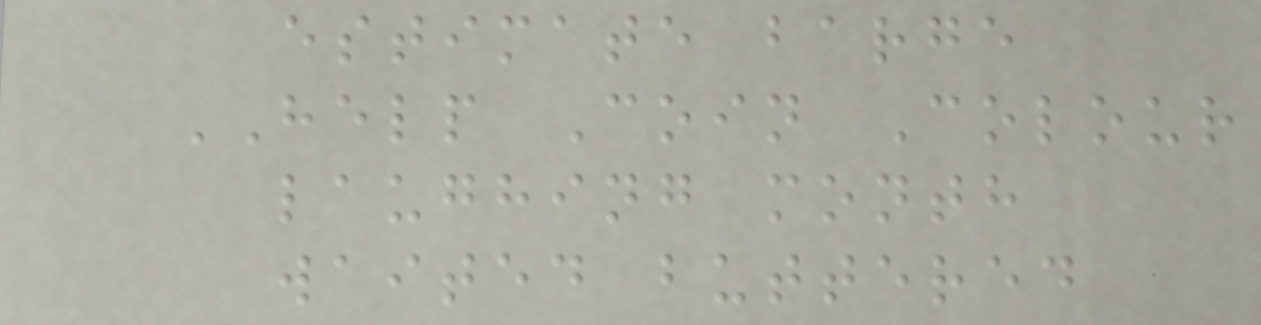estimate barge
HELP Coin Colour
laughing month
waited buttered
